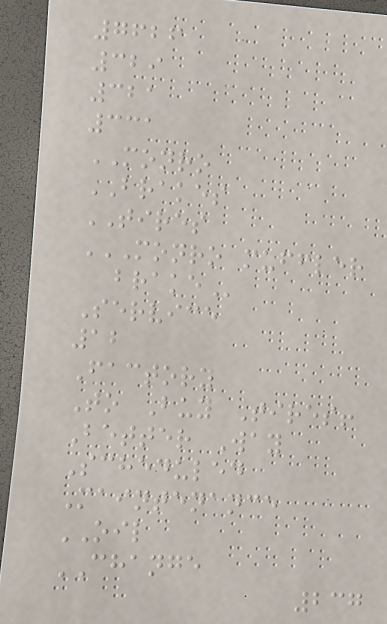7626
329
321
331
MONRO
BRAKES
TIRES
MONRO MUFFLER
BRAKE
Service
12
Factory
To Buy Tires!
Better Way
Scheduled
Maintenance
OIL
CHANGE
237
